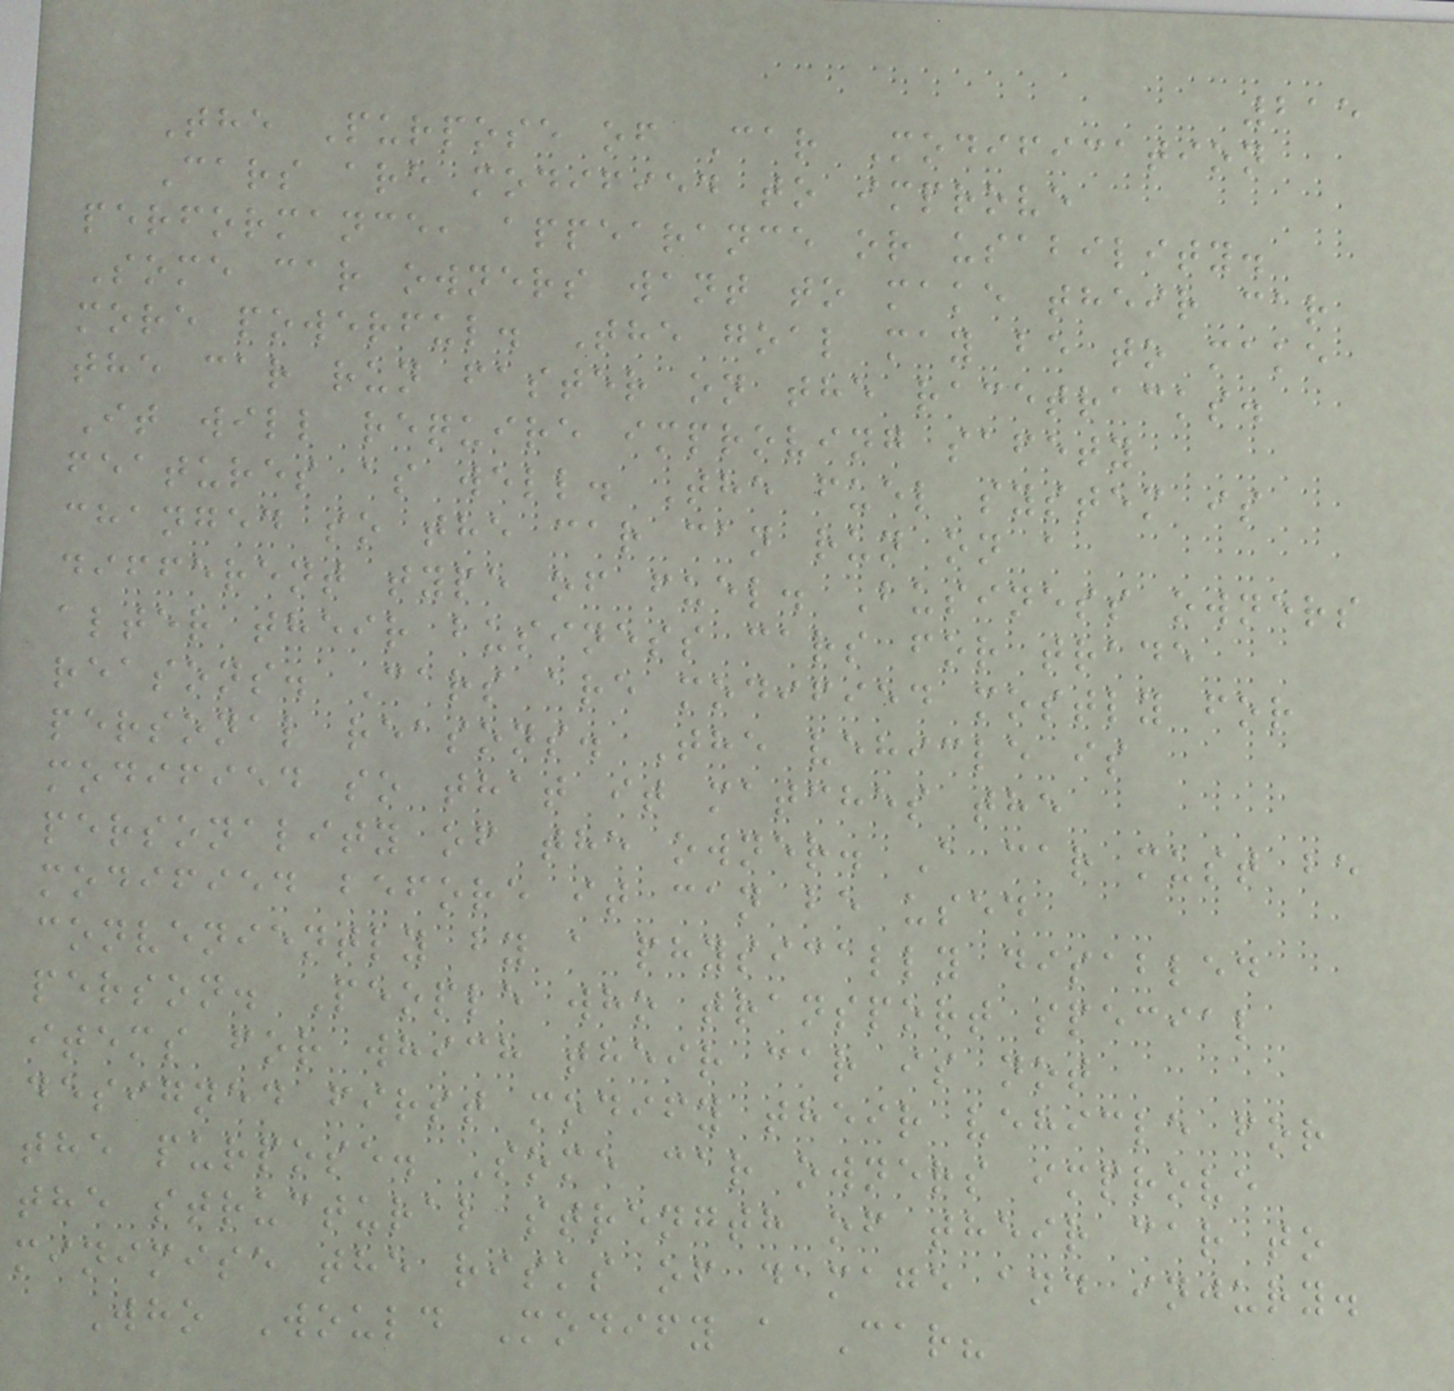215
The Purpose of Car Modification
Cars are modified to improve
performance, appearance or usability.
Some car owners want to make their car
more powerful. The goal may be to make
the car run faster on the racetracks.
It will require improving safety
features as well. The fuel system is
changed so the car can run on a
different type of fuel. Business owners
alter their business cars for trade
reasons. Cars are modified mostly for
personal reasons. The vehicle is
modified so that it matches the
personality of the owner. A car must be
modified before it can be used
conveniently by a physically disabled
person. People who transport special
items for which their car is not
designed first modify their vehicle for
the purpose. Some car owners improve
the structural strength of their car to
minimise the risks of damage and injury.
Who Would Modify a Car?
